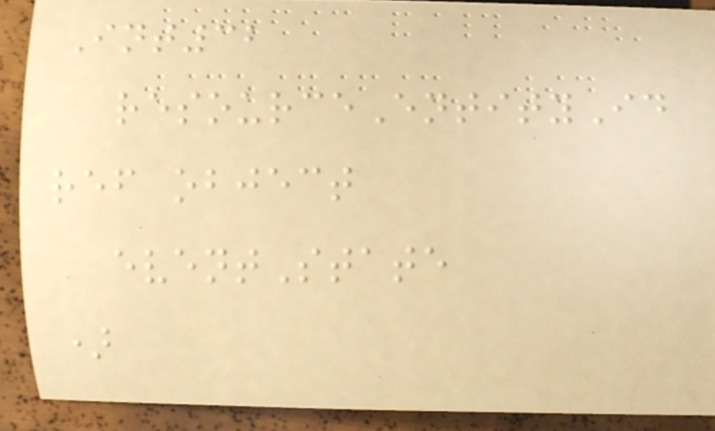Int32
resourceEntityId
ref object
eventState
)
